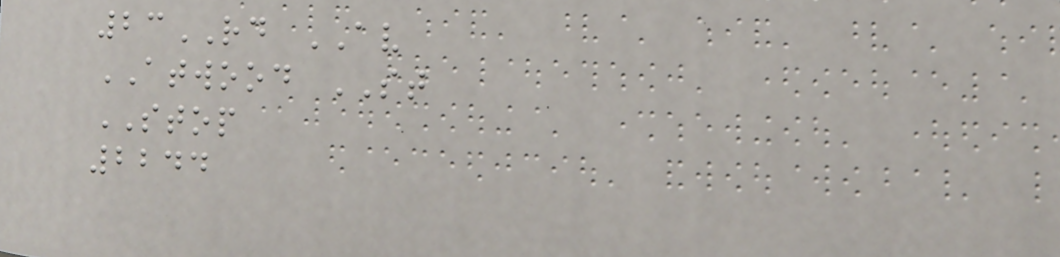23RD AV
ATWOOD ST
STOP
2244
